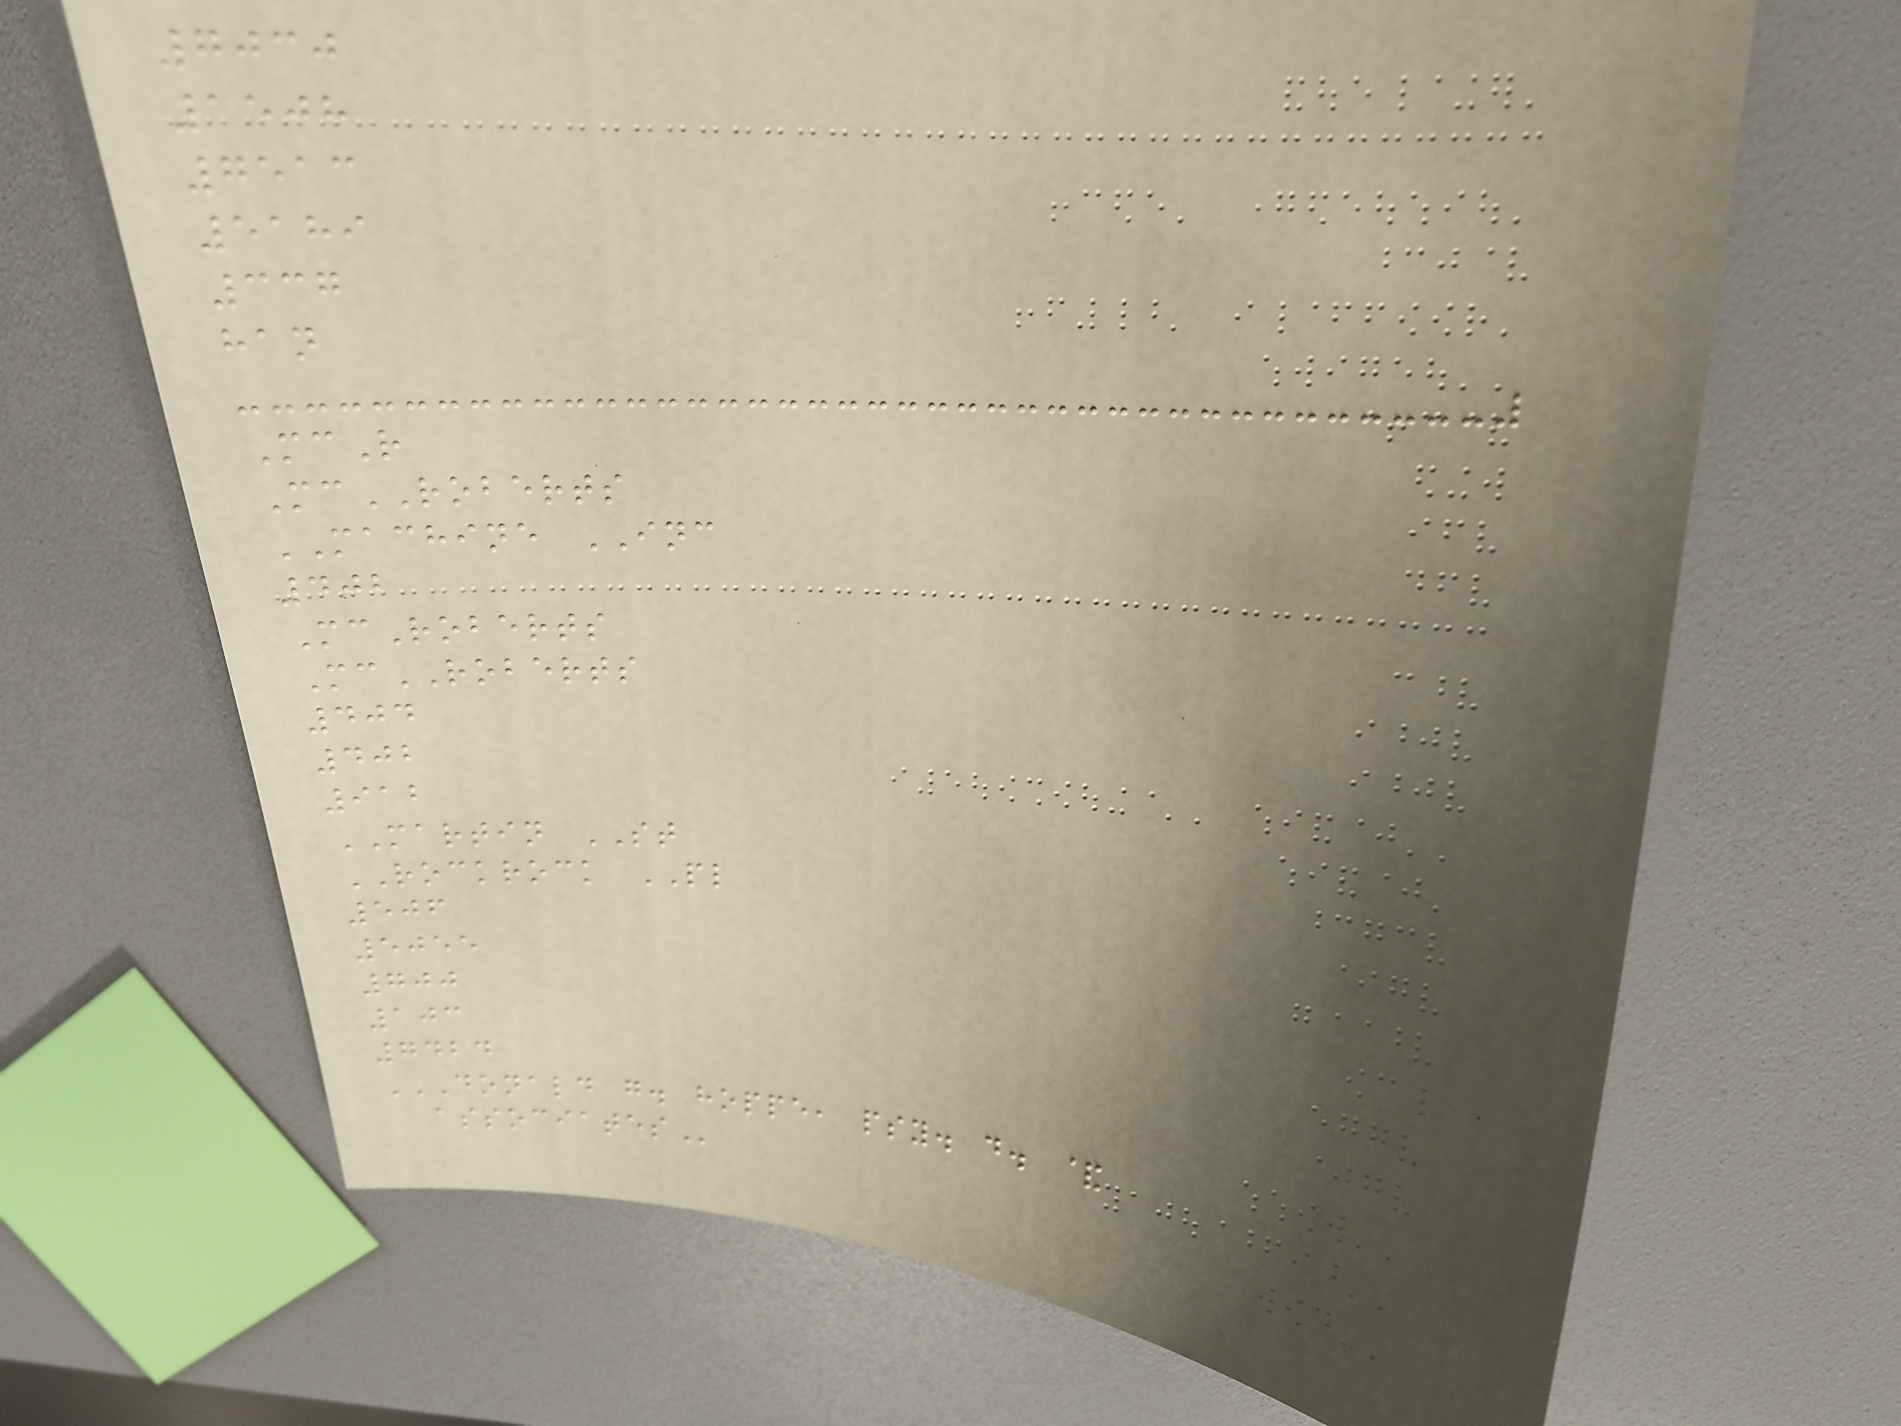7030
1508
7513
5189
337
han
McR
McROBERTS
MACHINE INC
402
McRoberts
McROBERTS
404
402
912
MARTIN ST
ROCKROCK PL
506
5055
700
103
7424
DONALD G. HOPPE, PSY. D. &
ASSOCIATES
